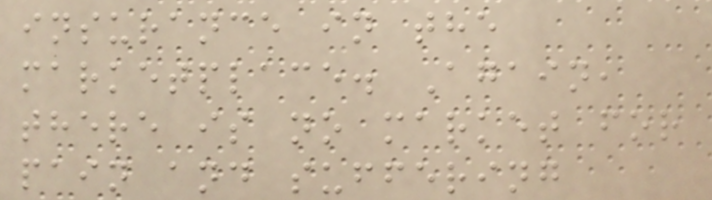insurance in the
marketplace. Again,
there is no market for
pain and suffering
